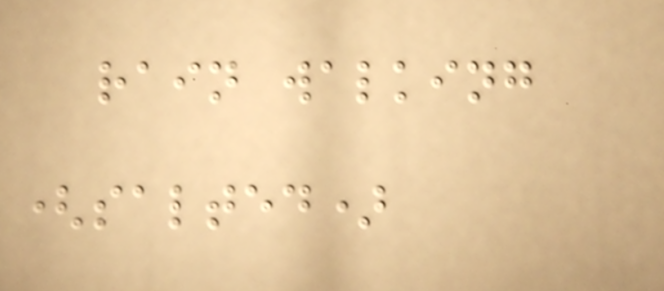rain walking
(salted)
